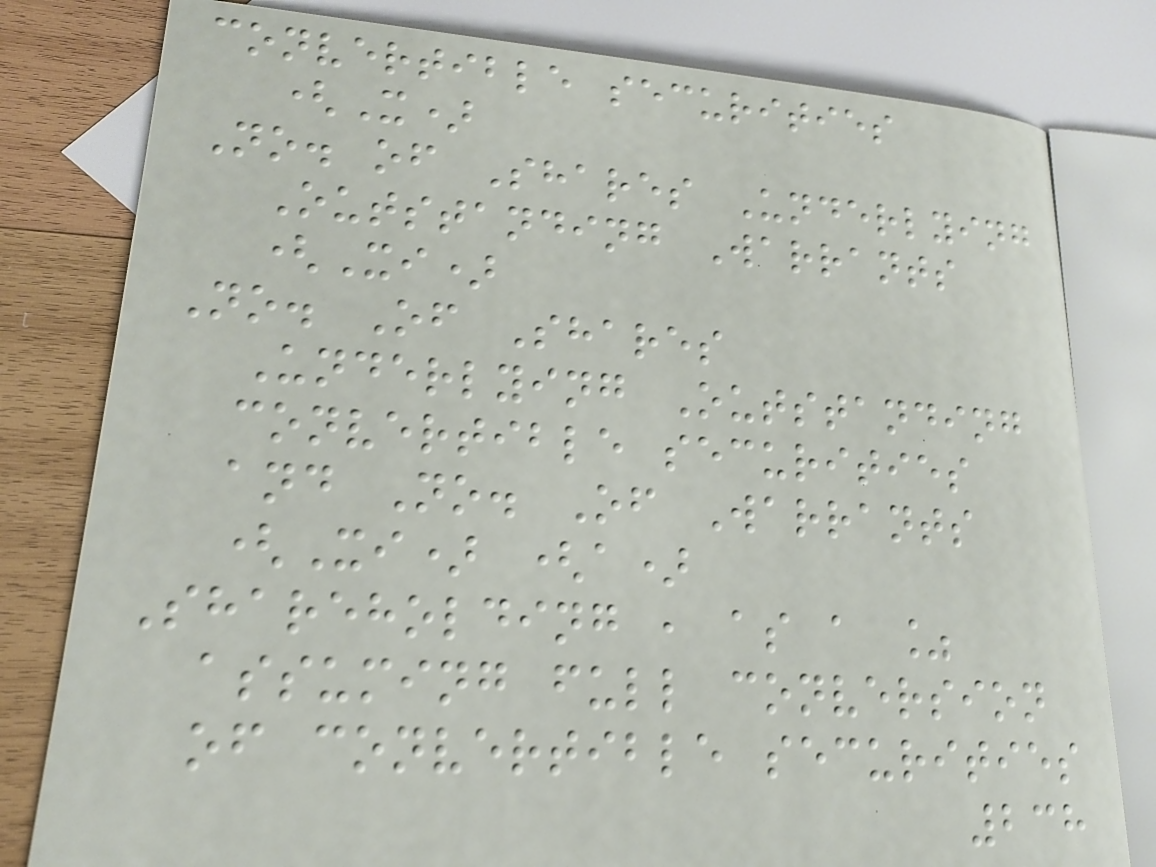convertible securities
(X)
No. of Shares Underlying
Outstanding Warrants
(Xi)
No. Of Shares
Underlying Outstanding
convertible securities
and No. Of Warrants
(Xi) (a)
Shareholding , as a %
assuming full conversion
of convertible securities
238
